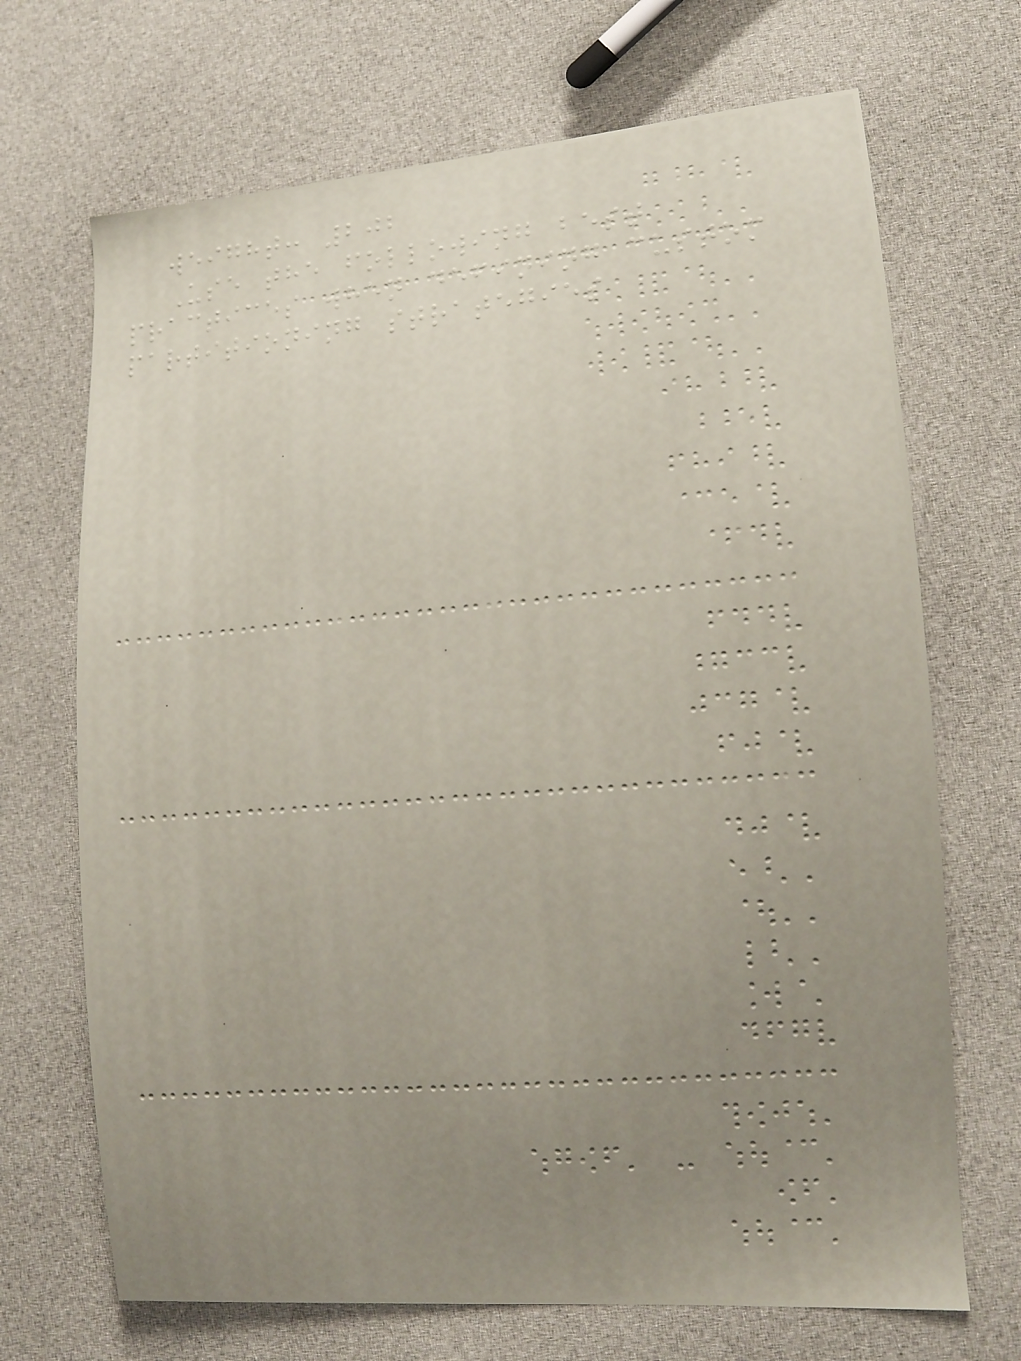weight: 202
Use the following best
practices when defining custom
partitioning strategies
